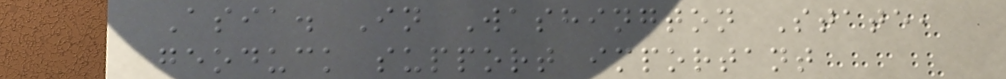Asia. In Washington State,
geoduck support important
